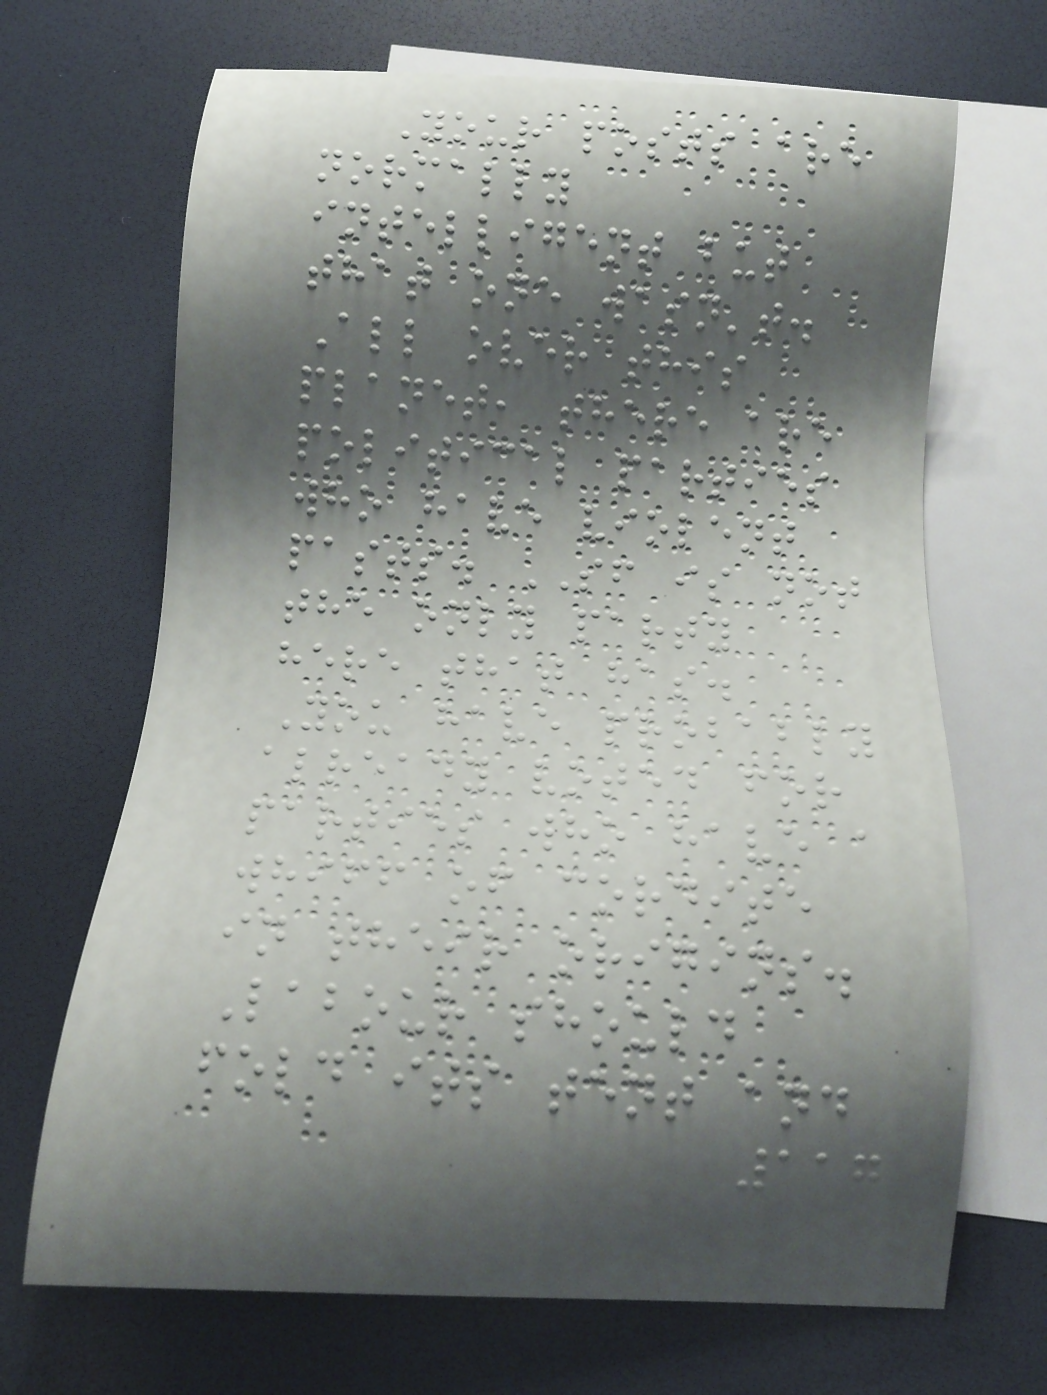Your posts are
normally
intelligent but
that one wasn't.
All over this
planet, there are
political parties
who have violent
pasts. SF is not
the only party
here that has.
You have probably
already voted for
parties who have a
whiff of cordite
in their origins.
Labour should
fold its tent and
117
